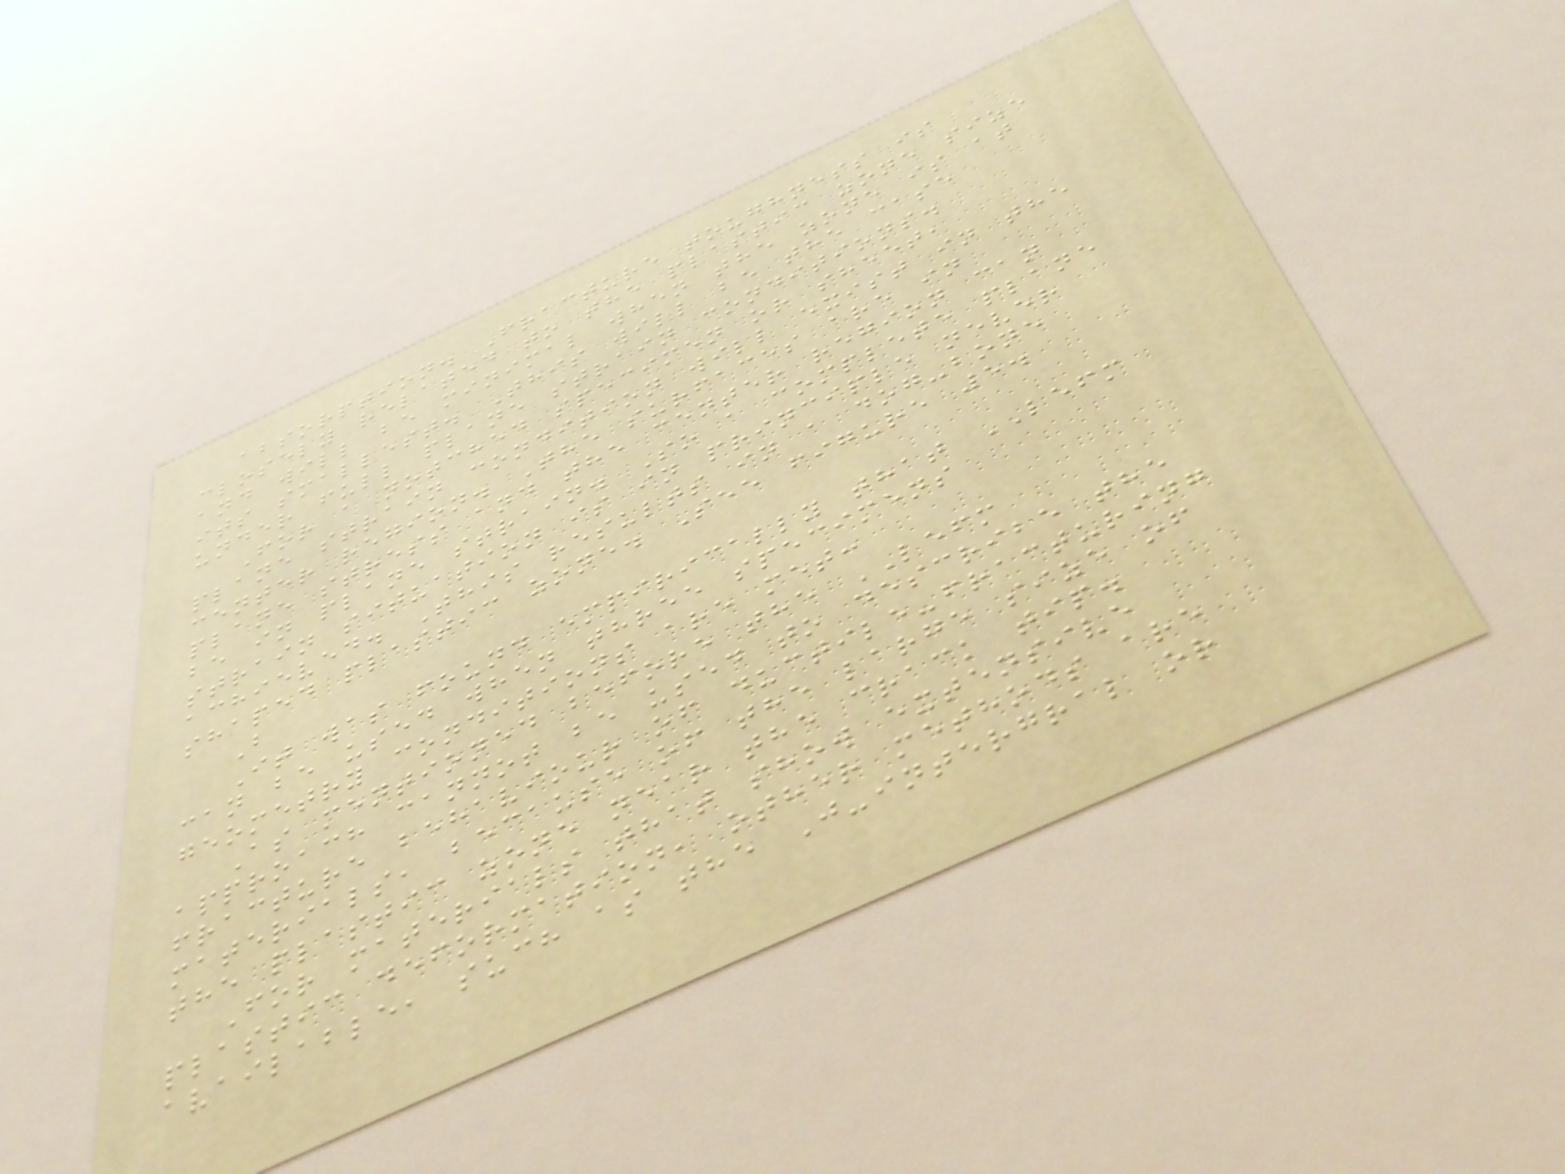absorption. Fracture toughness is
closely related to the plastic zone size
and will be minimal when the zone is at
its smallest. This will be the case
under full plane strain conditions.
For a notched specimen or sheet,
plane strain condition will exist in the
center region. The surfaces are in
plane stress and the center region can
be in plane strain. So a complete plane
strain situation is in principle never
achieved. This results in a dog-bone
shaped plastic zone. See figure 5.
B
It was found empirically that LEFM
can be used when three specimens
geometry conditions are met:
As mentioned before the LEFM
approach cannot be used to describe the
fracture behaviour of ductile-fracturing
materials, because of the large size of
the plastic zone near the crack tip.
For materials that show extensive
plastic deformation, other methods are
available, such as the J-intergral or
